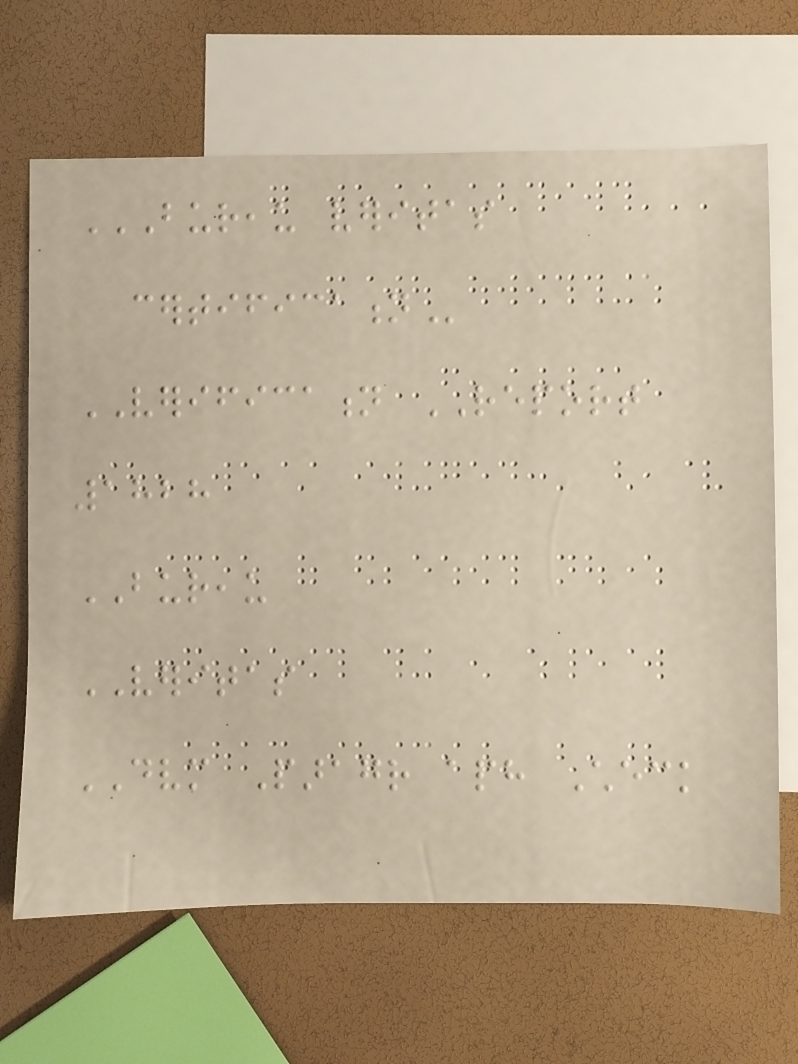BUREAU VERITAS
CERTIFICATION
VERIFICATION REPORT
1828
BUREAU
VERITAS
DVM Paragr aph Check
